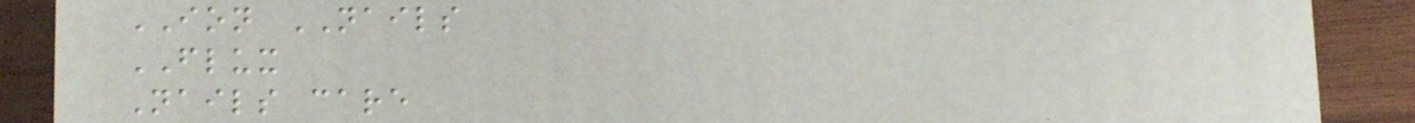ION NAILS
FLUX
Nails care
